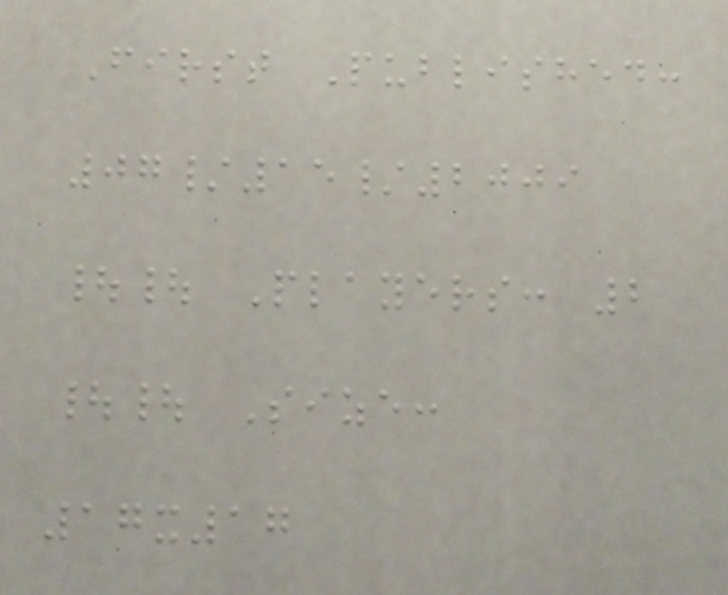First Published:
07/15/2009
|| Players: 2
|| Size:
17x17
